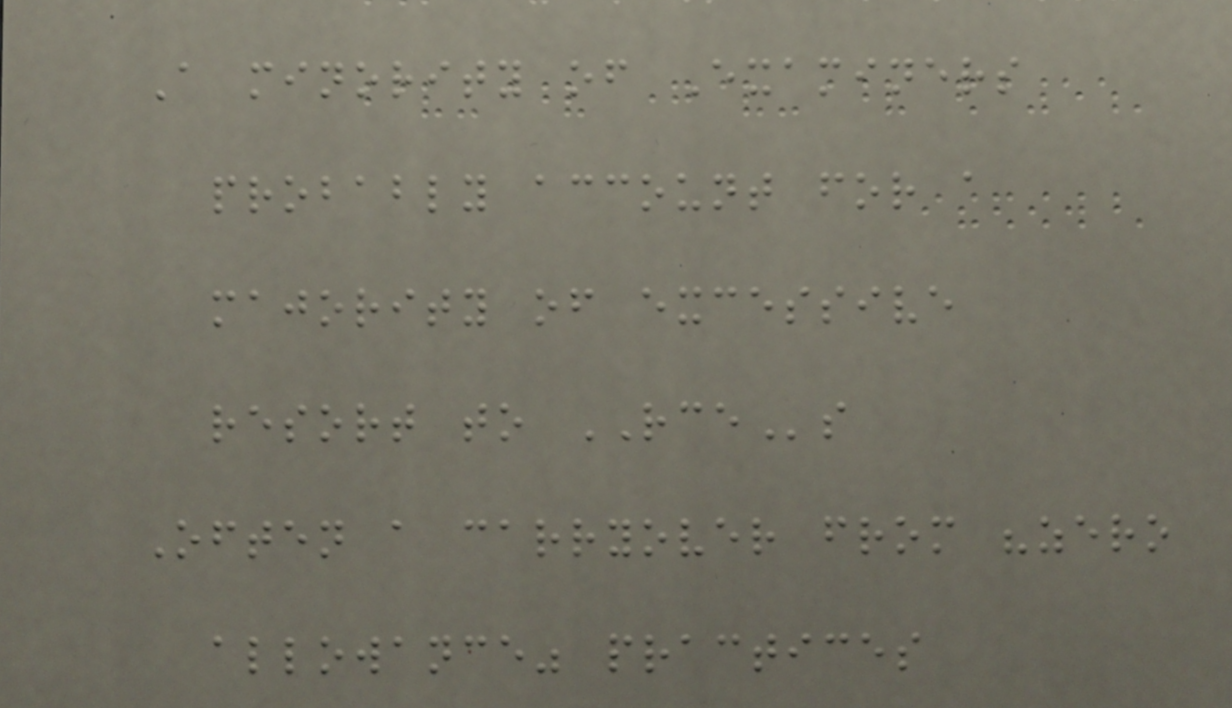A minority of Examiners
probably account for a
majority of excessive
resort to RCEs
Often a carryover from "zero
allowance" practices
